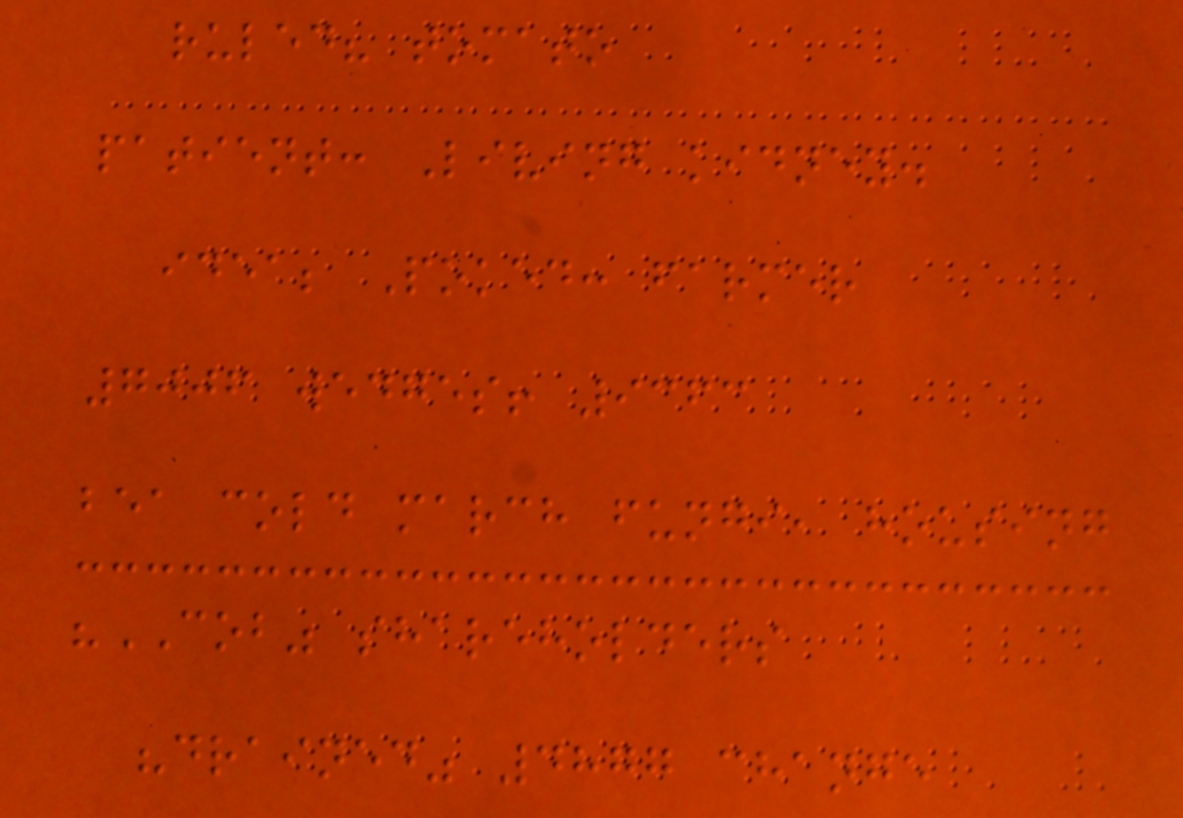ruled? tomato
patient: Living kidney.
idea; Poked: farmer
7006 wedges! 9363
bea cold march fungi, housing
"COB" shareholders
"drained" 4877 change
